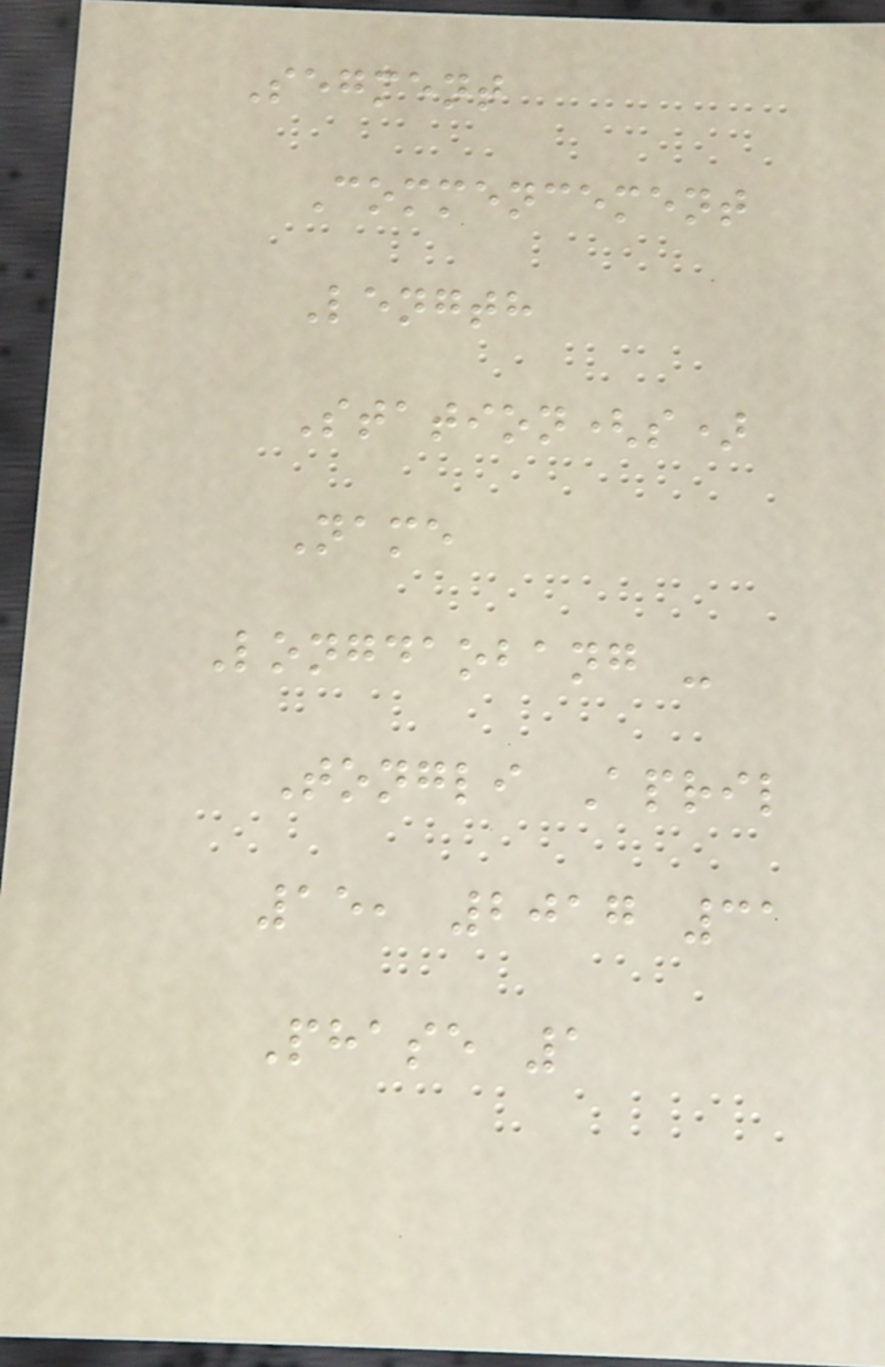Segment
Commencement
Length
Station(s)
Name
Longdaobang -
Tongli April
15, 2017 31
Phase 1
